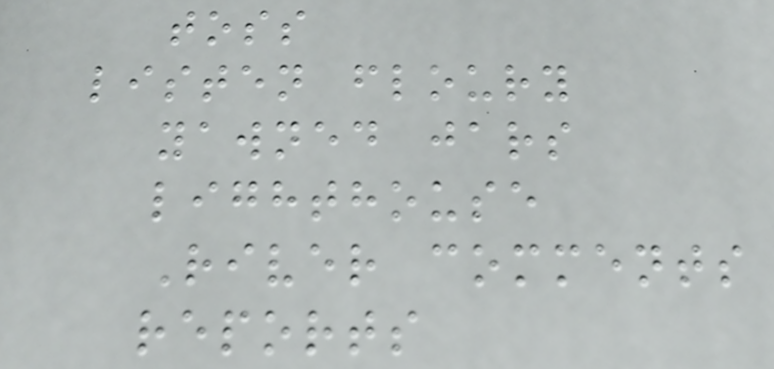toss
listen floury
yawned jars
lighthouse
River comments
reports
